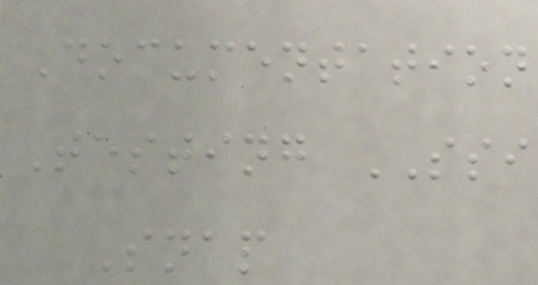Documentation
Testing SSI
Snap
